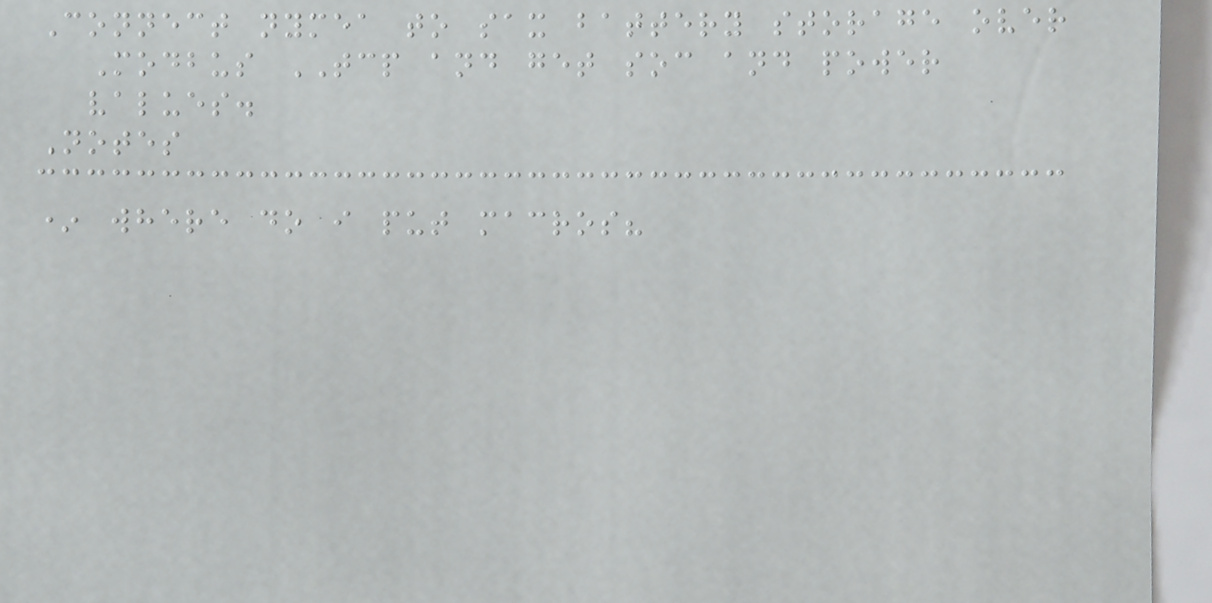Connect nymea to sax battery storage over
Modbus TCP and get soc and power
values.
Notes
* where do i put macros?
